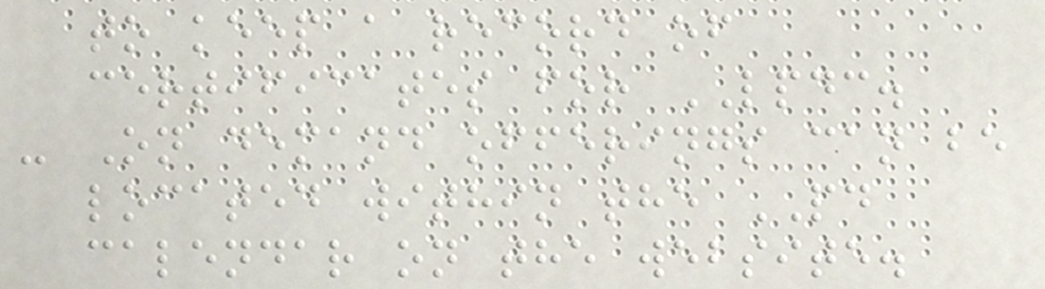to keep a record of
certificates for LPDC.
- On demand offerings can be
located within the PD
calendar on the website.
